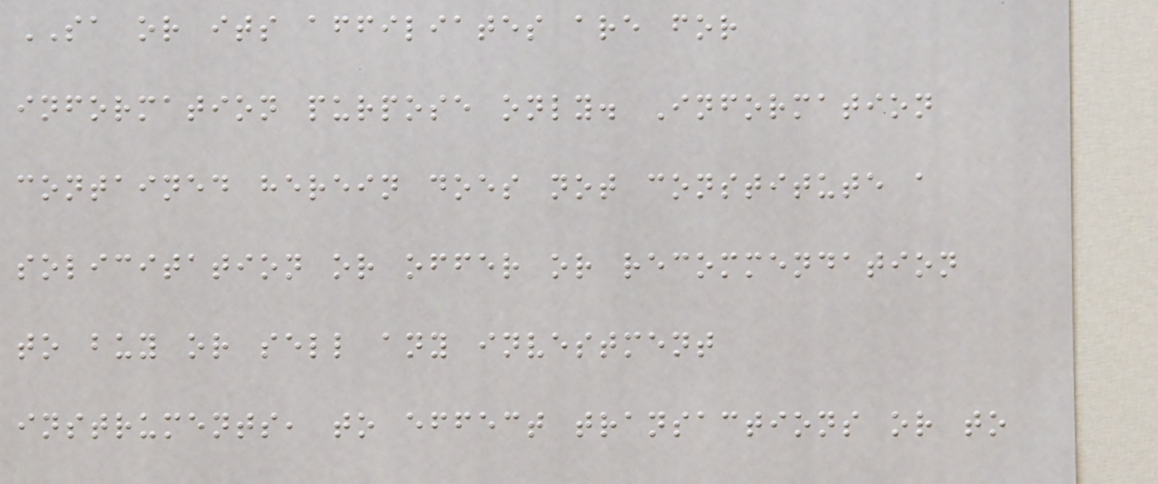SA or its affiliates are for
information purpose only. Information
contained herein does not constitute a
solicitation or offer or recommendation
to buy or sell any investment
instruments, to effect transactions or to
